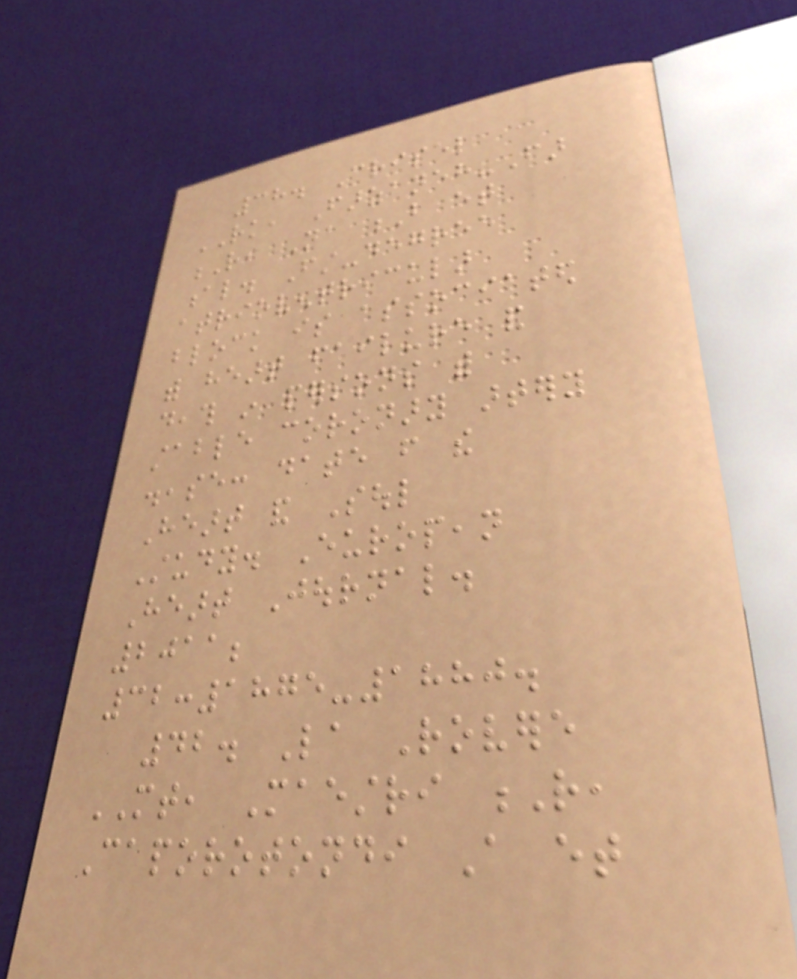38. Crisel
RK, Farzaneh-Far
R, Na B et
al. First-degree
atrioventricular
block is associated
with heart failure and
death in persons with
stable coronary artery
disease: date from the
Heart and Soul
Study. European
Heart Journal.
2011;
32:1875-1880.
42. La Rovere
MT, Maestri R,
Caporotondi A et
